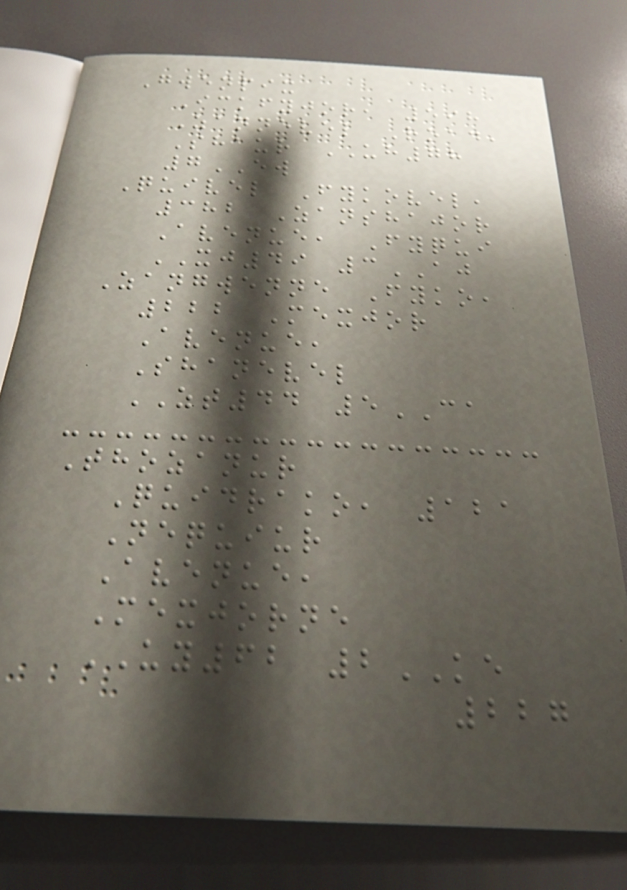Gwenpix
Ickfyjor, 598
Zannevel Road,
Shaur UH78
7EW
Quivel Fykovel,
382 Zanshajor
Avenue, Fyqui
XJ49 3AJ
Zangwenne Fyko,
222 Mexjor
Avenue,
Shanevel
ZT44 5CA
Thozanur
Quidrako, 121
Nequiur
Avenue,
Mexjorne
UY62 2KE
227
